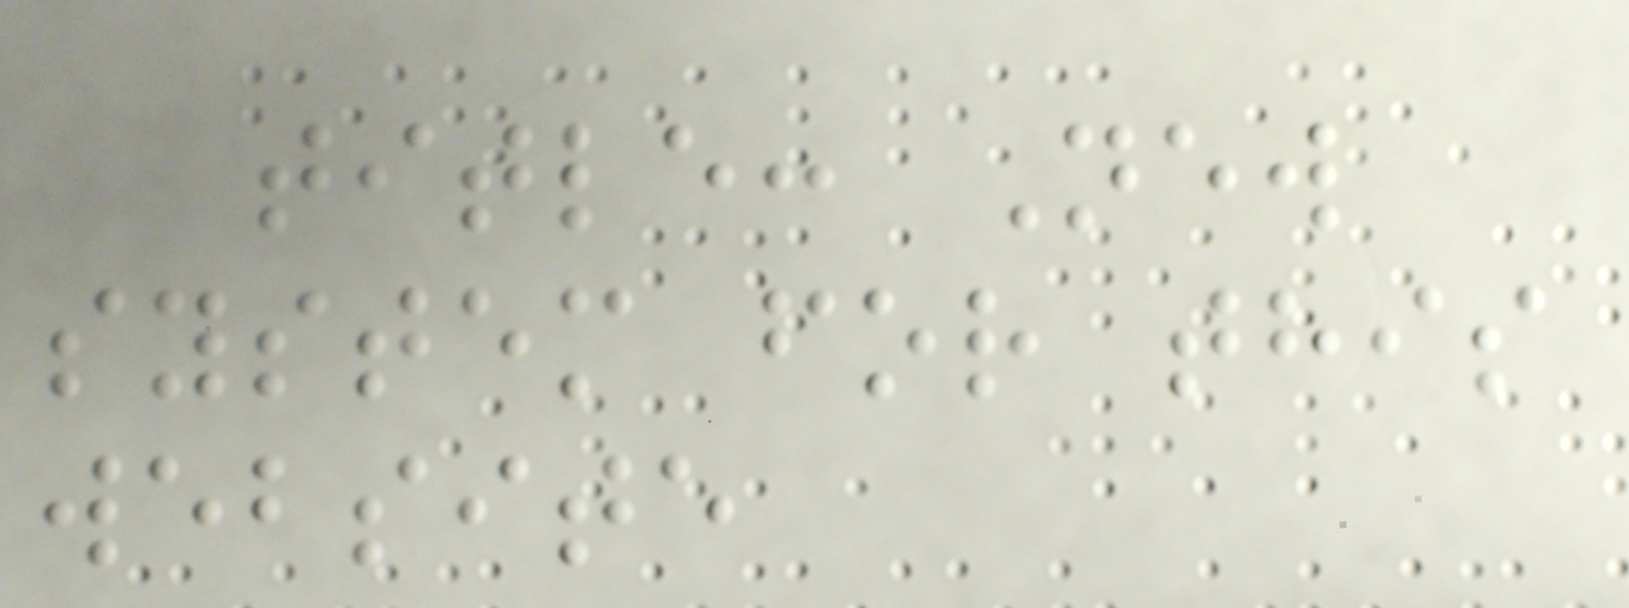title: New
system for this
website
